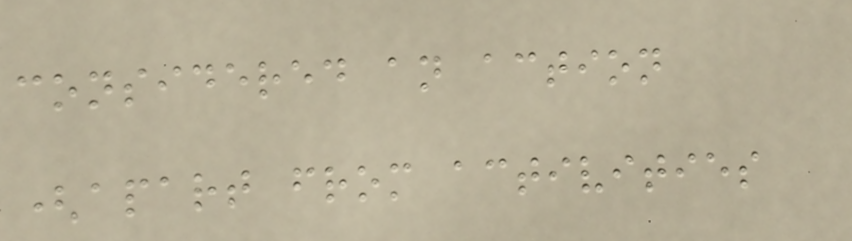considered an action
(apart from activities
